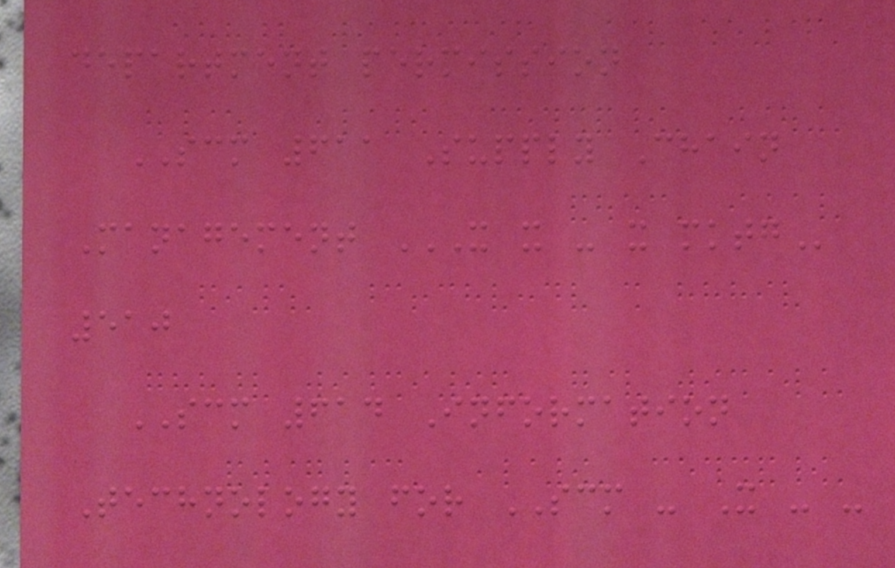department permission
SCM 611 Supply Chain
Management X X - X MKTG
510
SCM 614 Information
Technology for SCM - X - -
